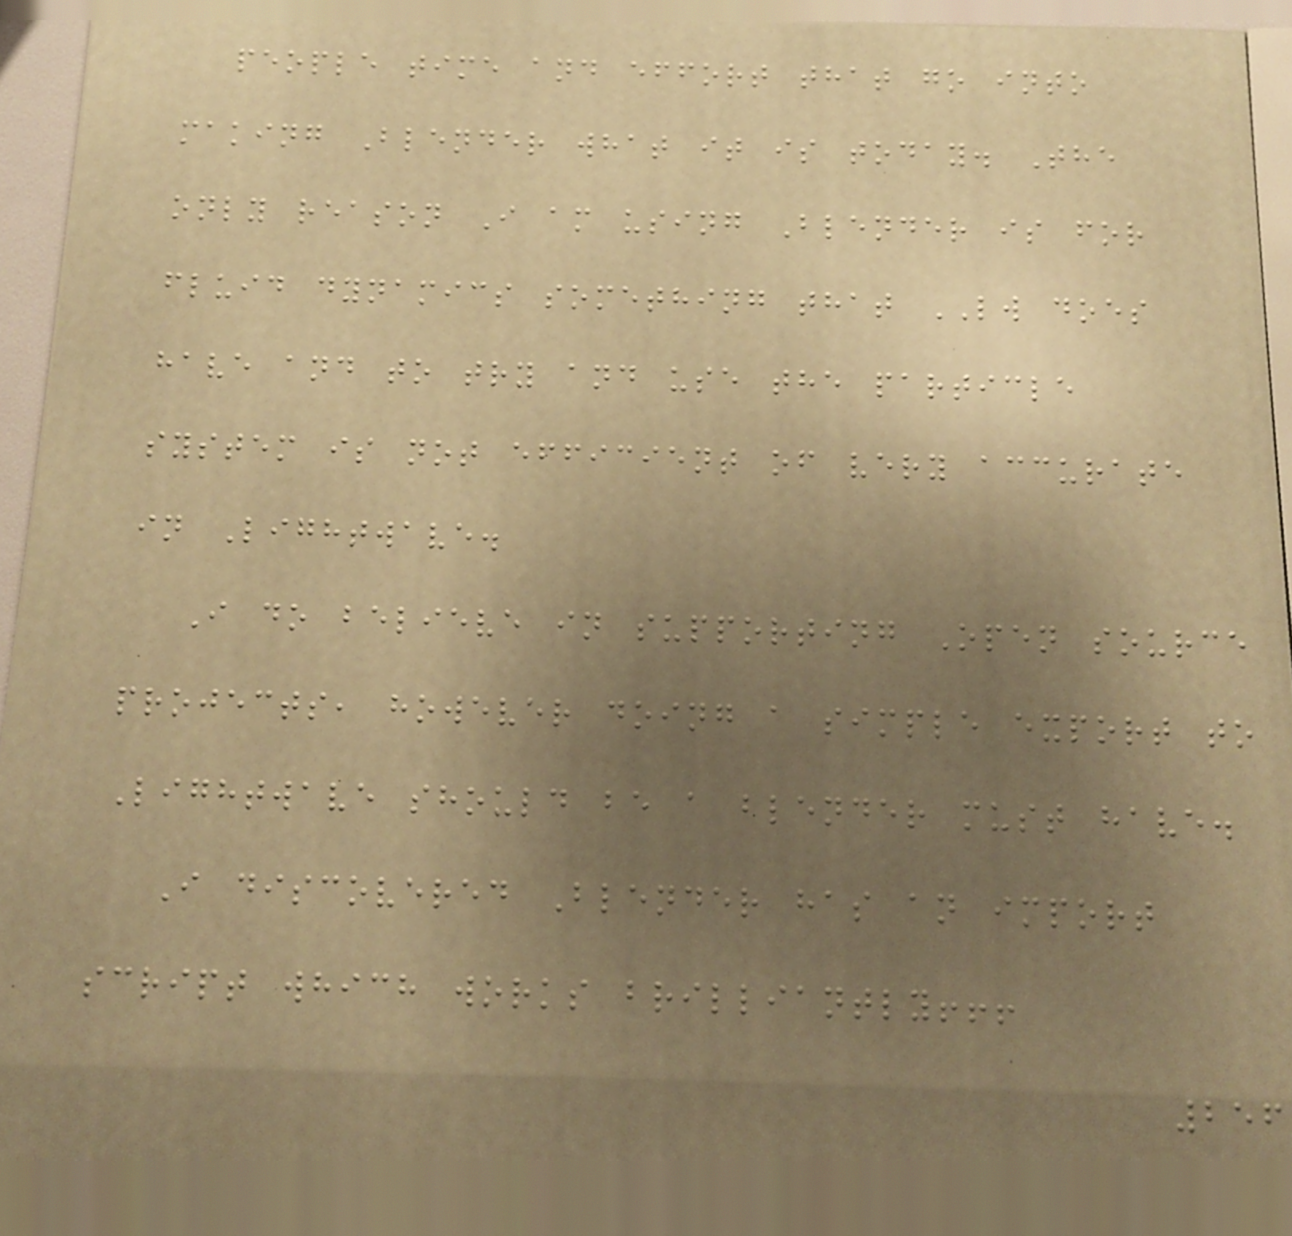people time and effort that go into
making Blender what it is today. The
only reason I am using Blender is for
fluid dynamics something that LW does
have and to try and use the particle
system is not efficient of very accurate
in Lightwave.
I do believe in supporting Open source
projects, however doing a simple export to
Lightwave should be a blender must have.
I discovered Blender has an import
script which works brilliantly!!!
256
